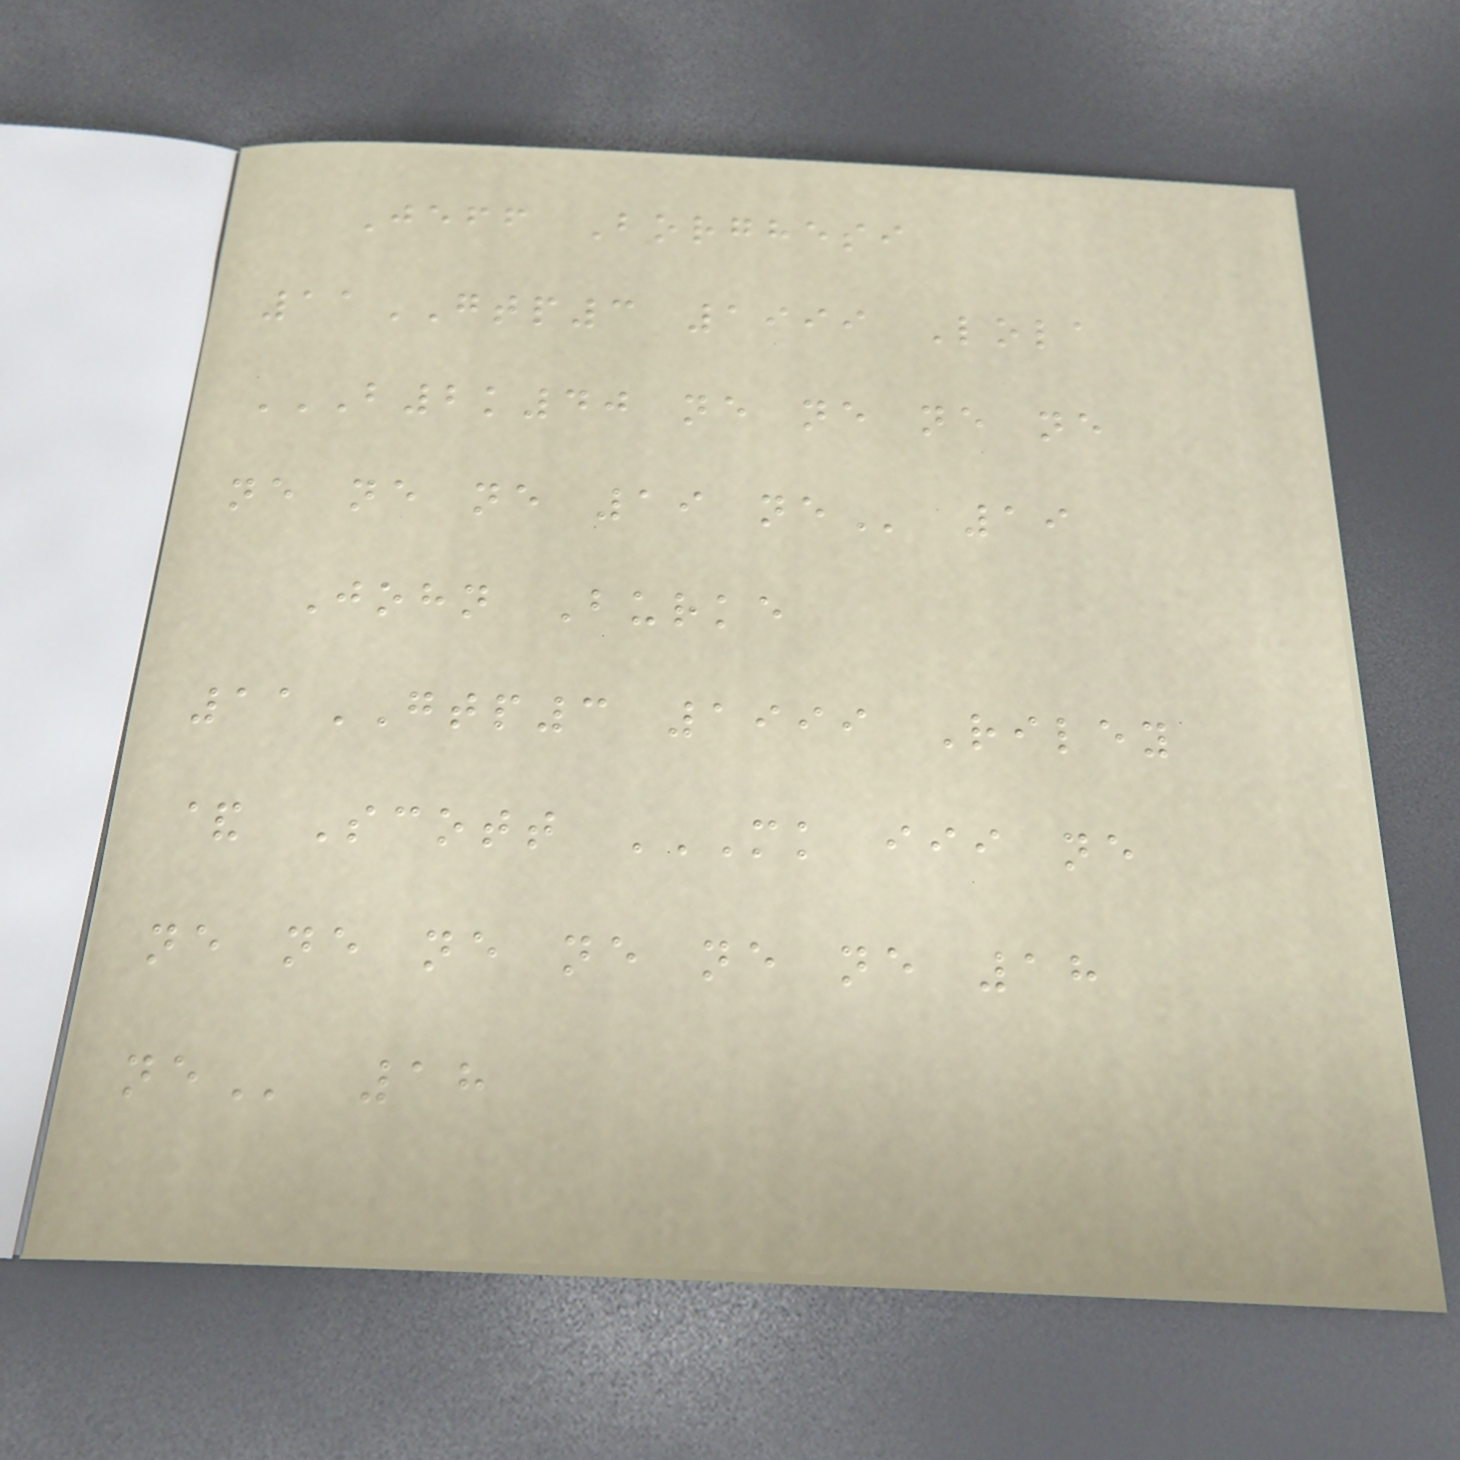Jeff Borghesi
11GTP3 1999 Lola
B2K40 NE NE NE NE
NE NE NE 19 NE 19
John Burke
11GTP3 1999 Riley
& Scott MK III NE
NE NE NE NE NE NE 18
NE 18
